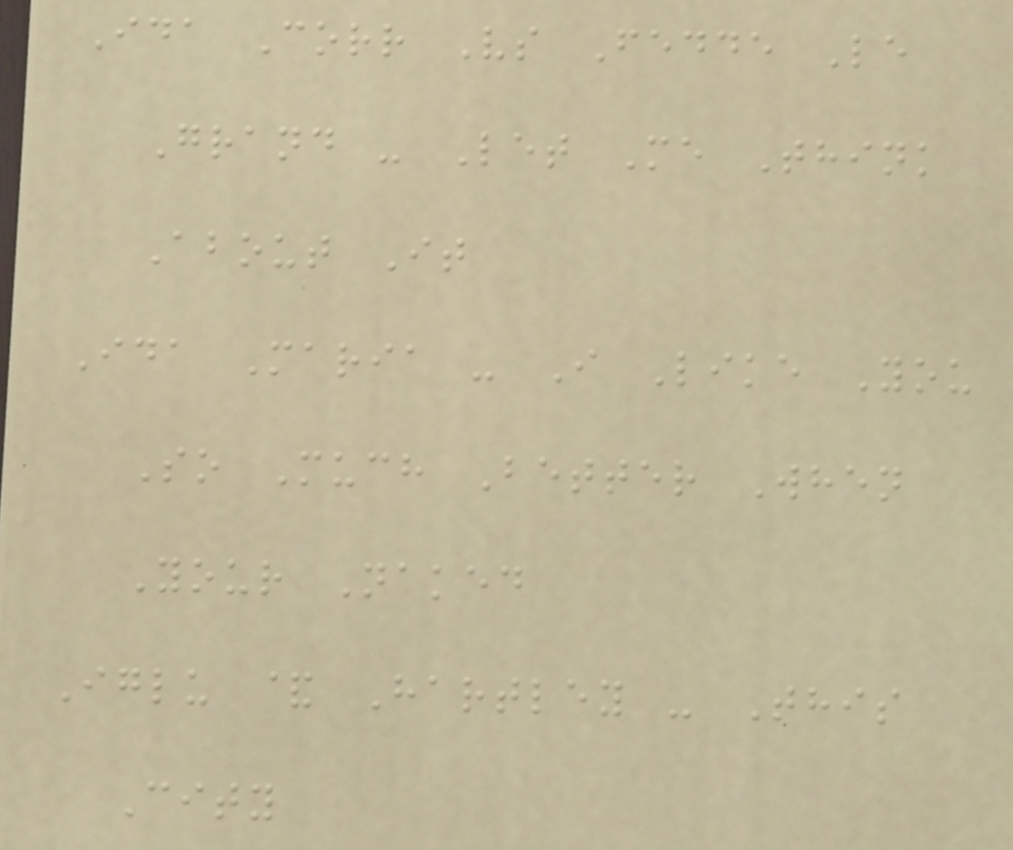Ida Corr Vs Fedde Le
Grand - Let Me Think
About It
Ida Maria - I Like You
So Much Better When
Your Naked
Iglu & Hartley - This
City
